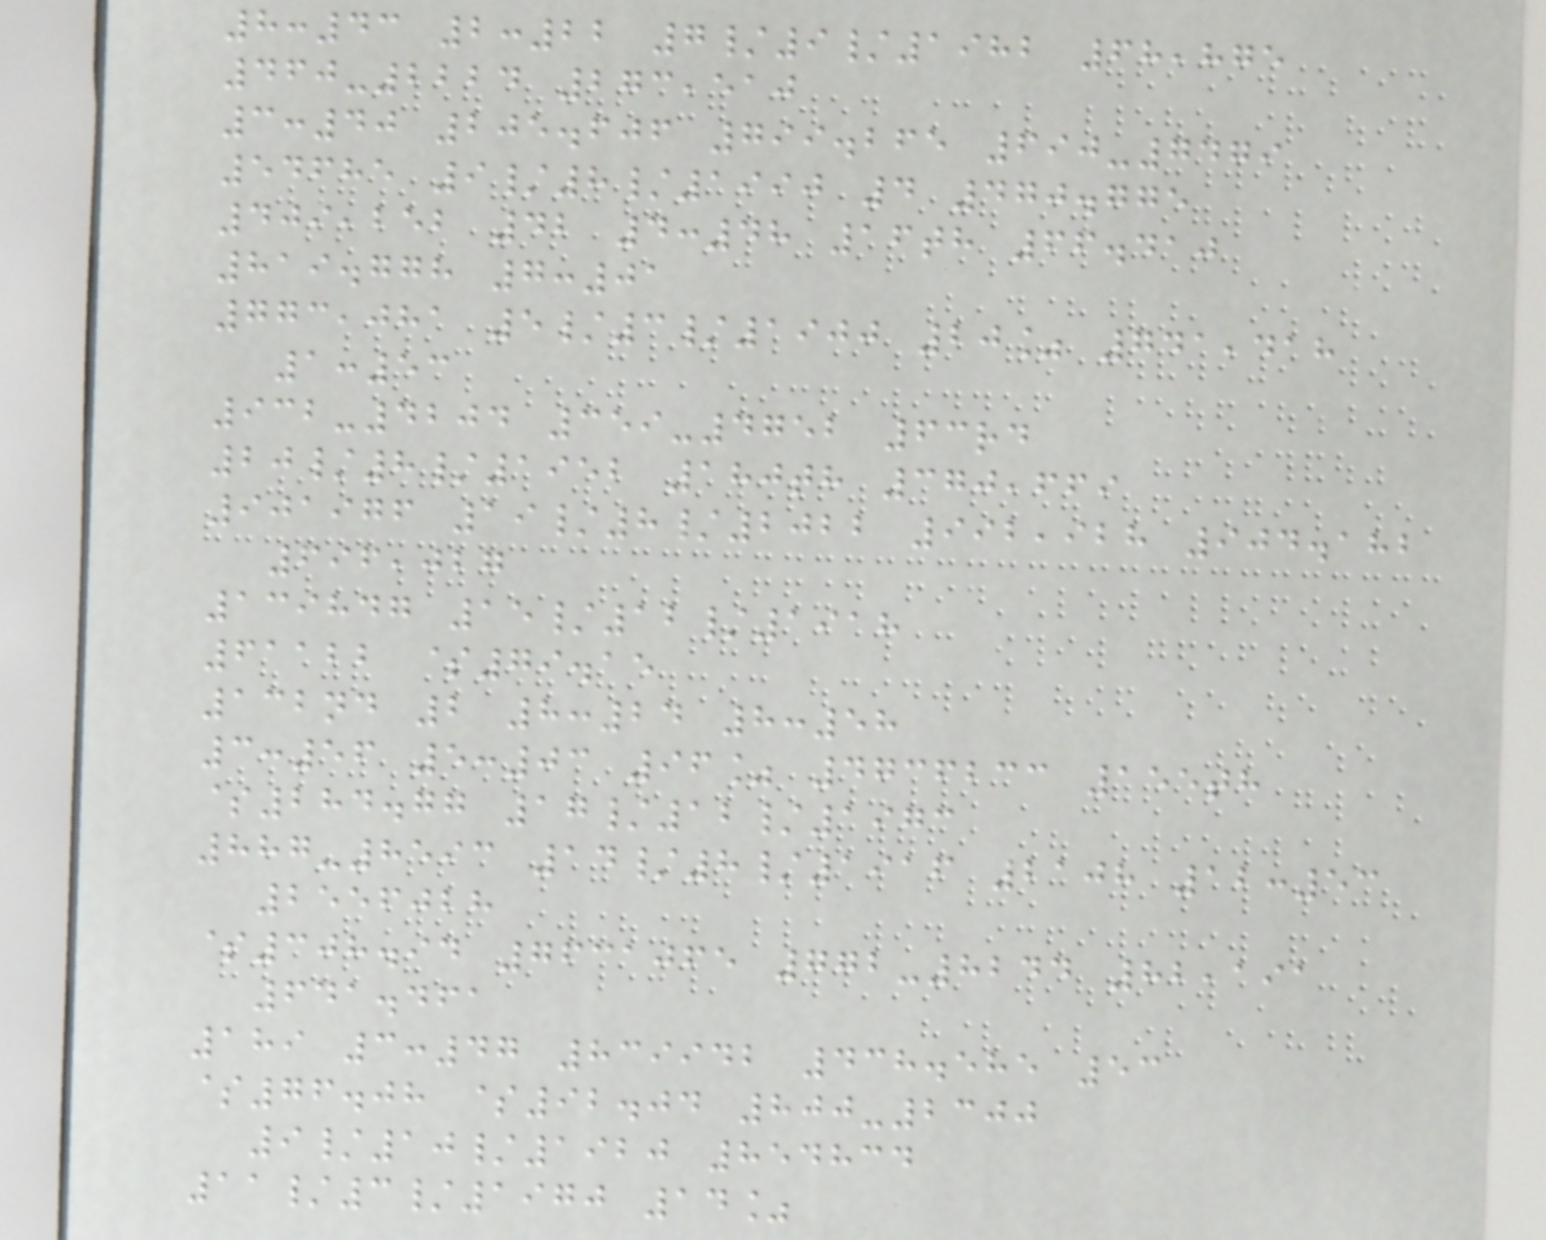8:43 2:22 7/9/1982 68,875
460-2224 273,510
3:40 205.606 799.265 690-7479
54685 9/8/1990 4 470.775
409,252 42 4:48 16th 66.410
819.778 7:01
773,081 5/3/1900 20% 741,418
1:53
932-4204 359-4752 63rd
20/8/1952 180th 370,669
901976 19/8/2022 992,928 904.182
696,027
139847 15/12/1918
61122 $79.15
132nd 2 8:24 8:58
3:56 5:03 96% 4736233 155th
$284.77 17/12/1973
887-8593 14/8/1916 2108 12:53
2556028
$308.94 7631065 772-8244 82,191
641.461
189 3:47 839942 438.585 53
$76.08 $92.04 800-2300
9/10/1920 854834
11/3/1970 14%
